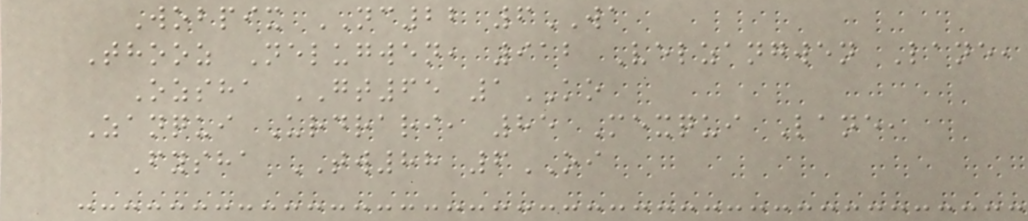Wobpix NC22 6WA
Thooz Nelugwen, 912 Velzangwen Lane,
Ozsha GT65 1KO
Zanqui Urdrari, 85 Mexqui Lane,
Fysha TW88 6OI
